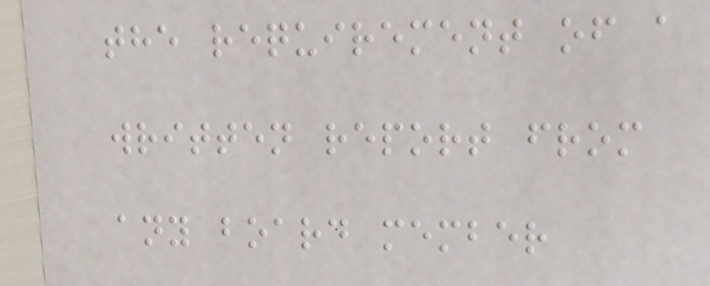the requirement of a
written report from
any board member
